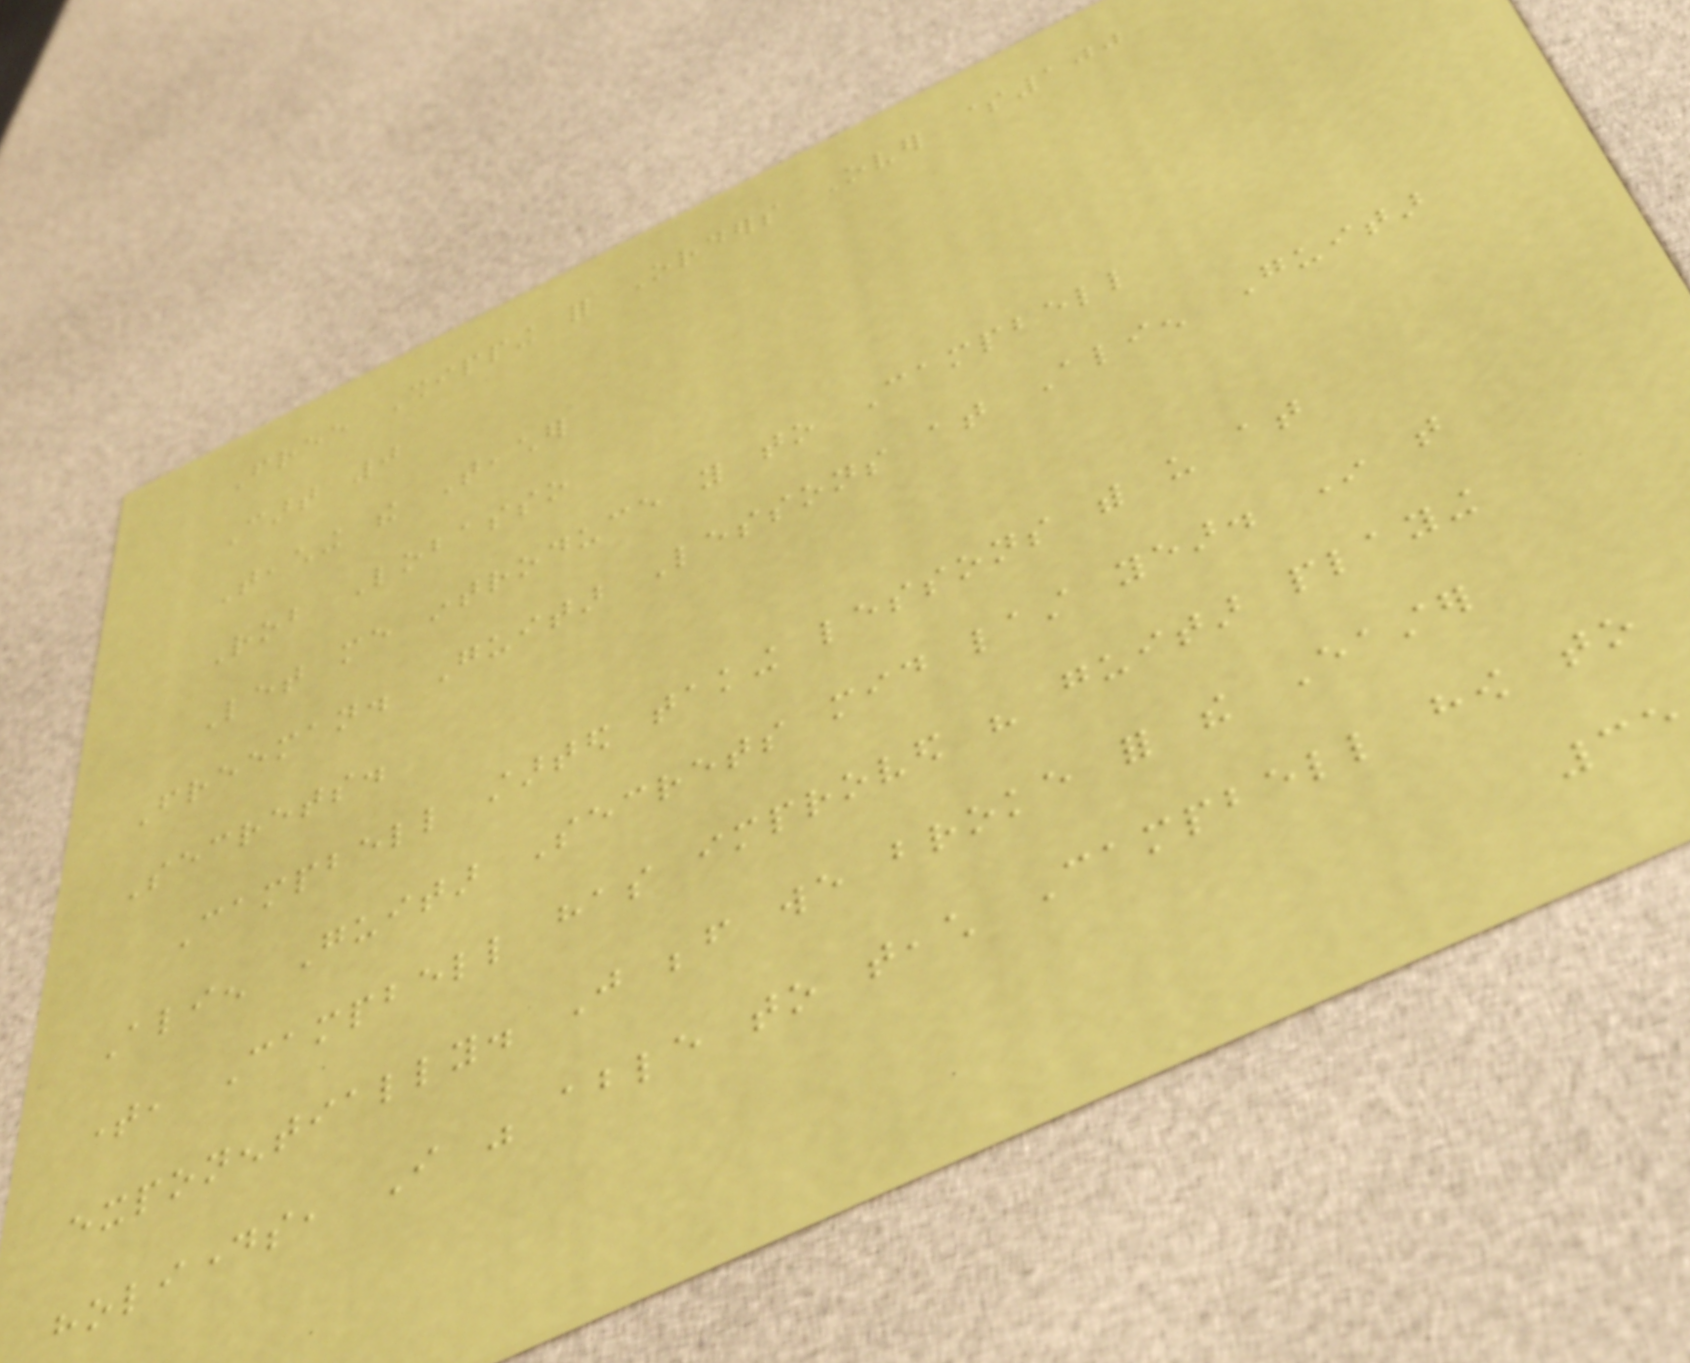Free Shipping for Orders Over $100
Cart 0
Teaching the Teacher
Rob Lobasso
Let me introduce you to Campbell
Freeman. Guitar Lessons at Alien Guitar
Secrets.
Campbell started taking lessons with us at
Alien Guitar Secrets mid last year. In that
time, Campbell has improved his guitar playing
exponentially. Just before we broke for the Easter
holidays, I was able to teach Campbell how to
35
